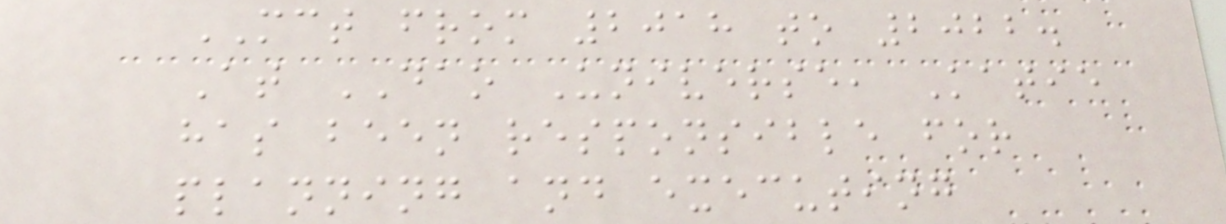MCT from 2018 to 2022.
At DAO Universe, Katie
has been responsible for
planning and executing
